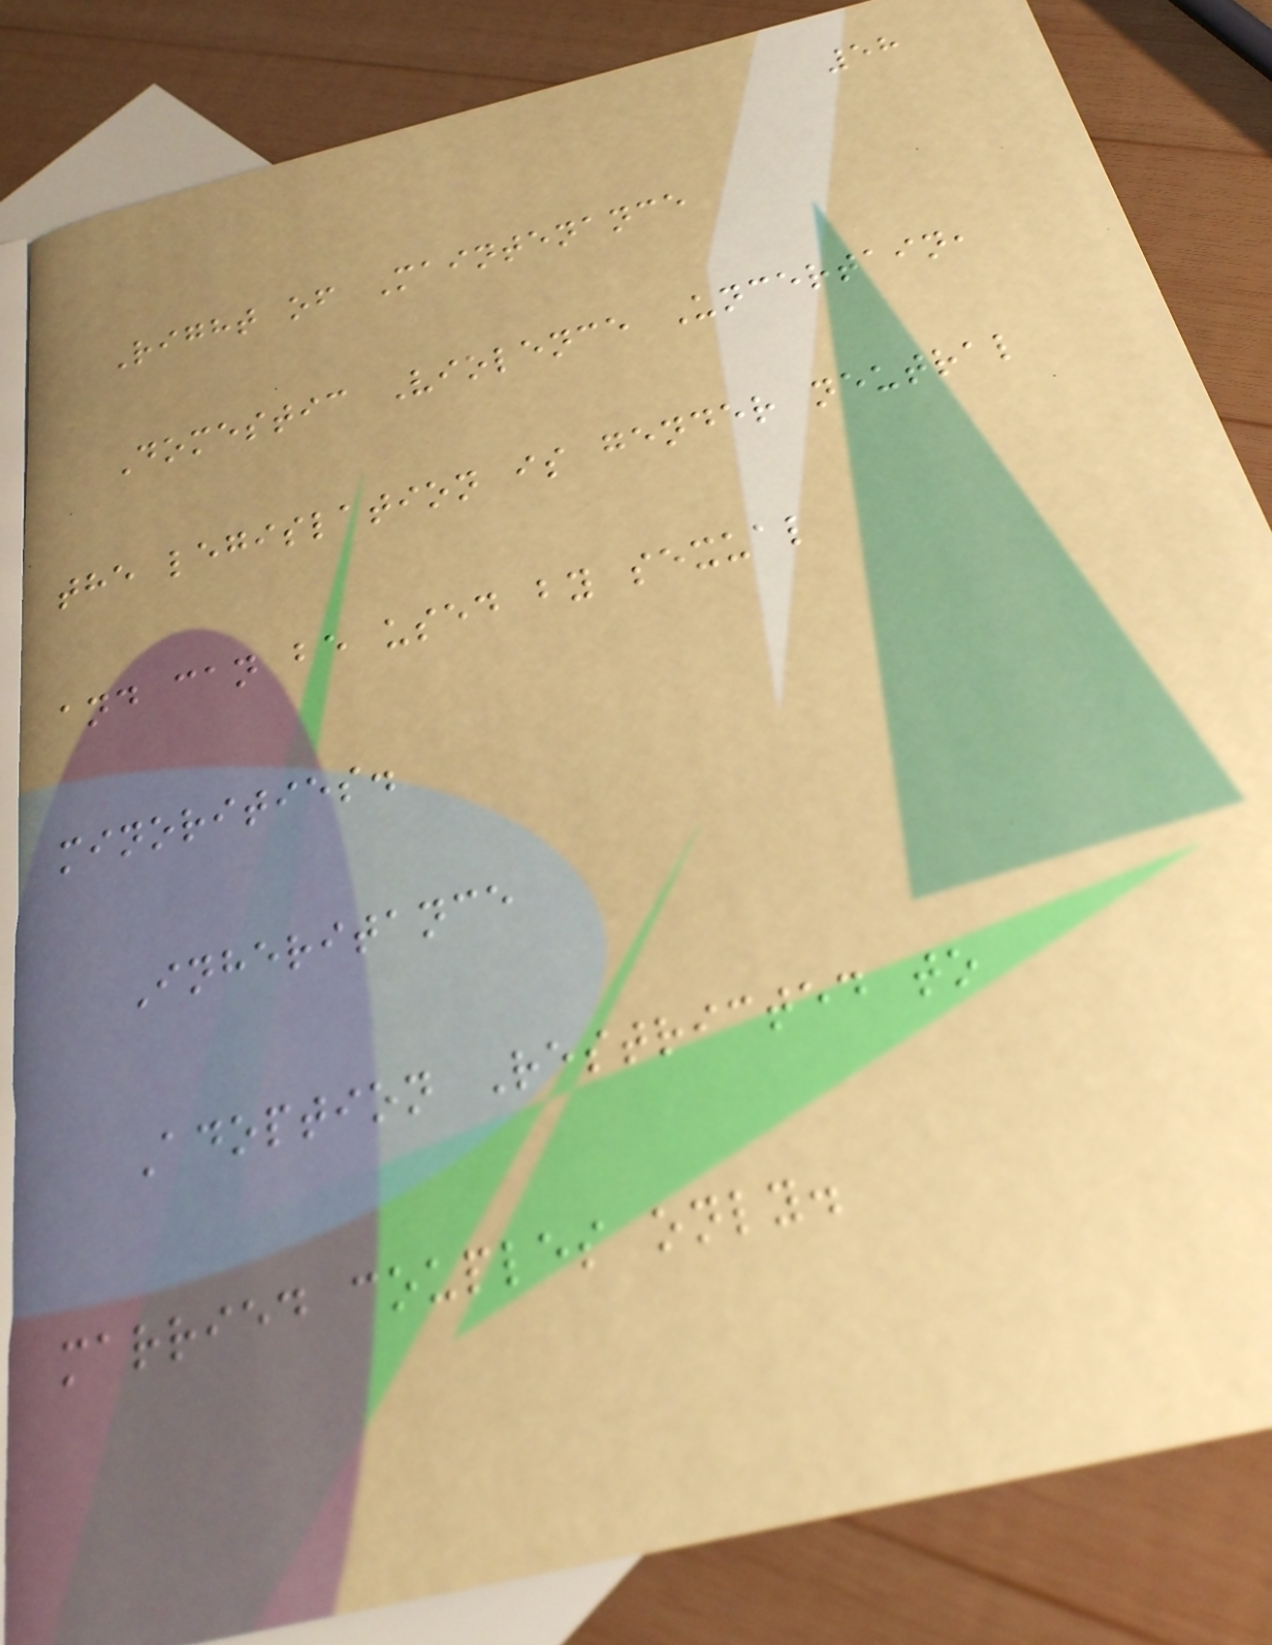58
Right of Maintenance
Domestic Violence Uncertain,
the legislation is gender neutral
and can be used by sexual
minorities.
Inheritance
Adoption Restricted to
married couples only.
